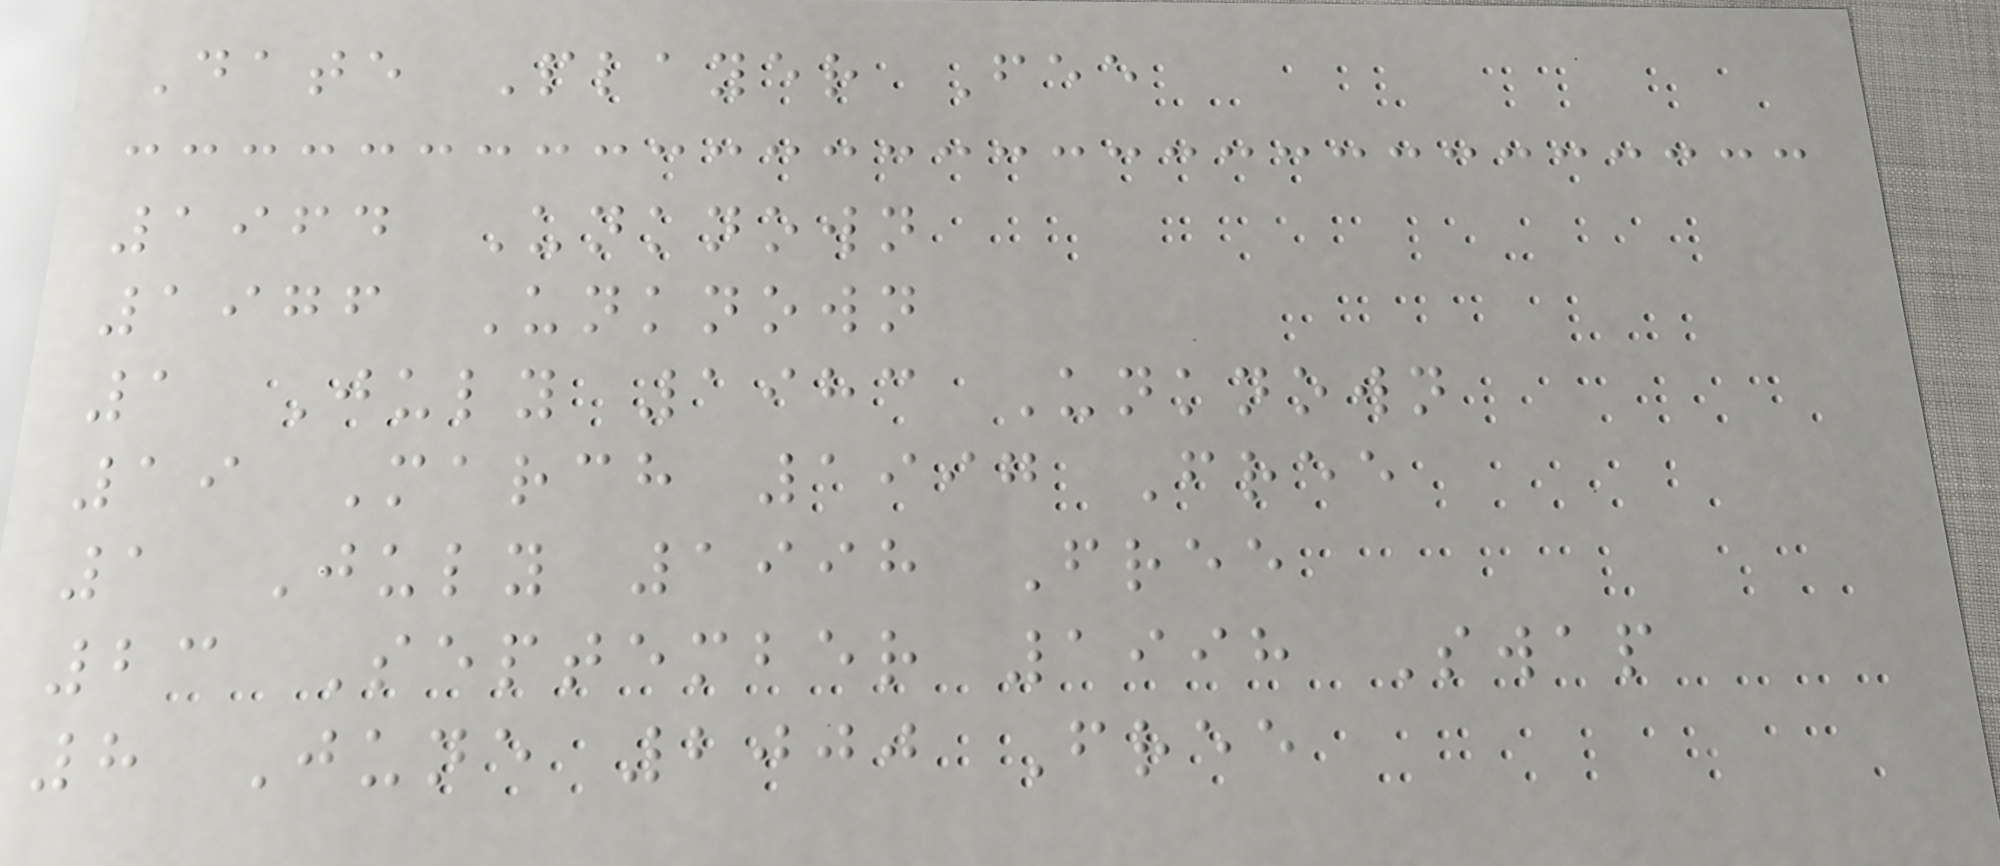Date Player Fee
1964 Unknown
1976 Unknown
1 July 1983 Unknown
19 March 1997 Free
1 July 1998 Free
23 September 1998 Swap
8 June 2000 Free
